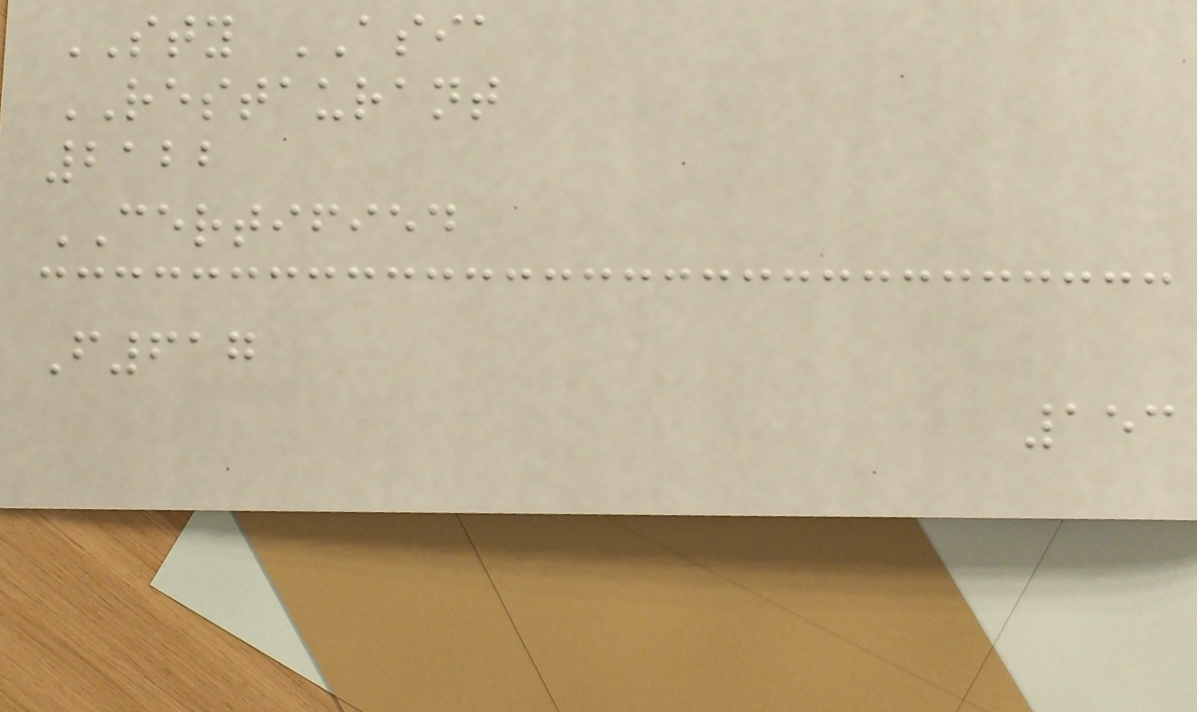STY ASIA
RESTAURANT
2122
CERTIFIED
F617
153
